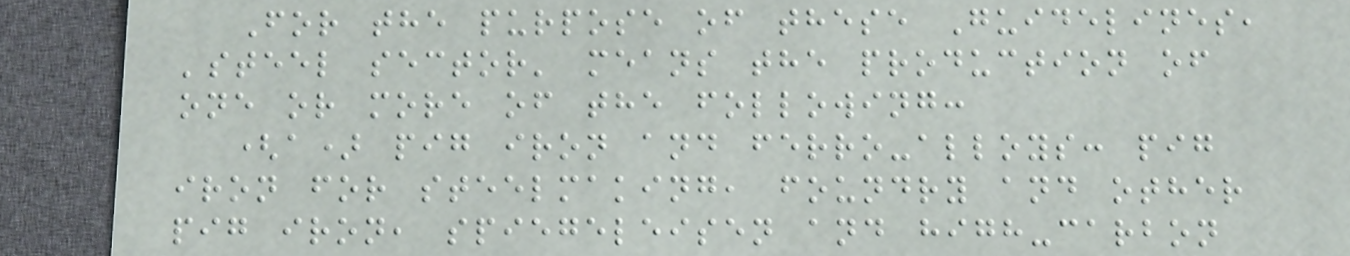For the purpose of these Guidelines,
'steel sector' means the production of
one or more of the following:
(a) pig iron and ferro-alloys: pig
iron for steelmaking, foundry and other
pig iron, spiegeleisen and high-carbon
